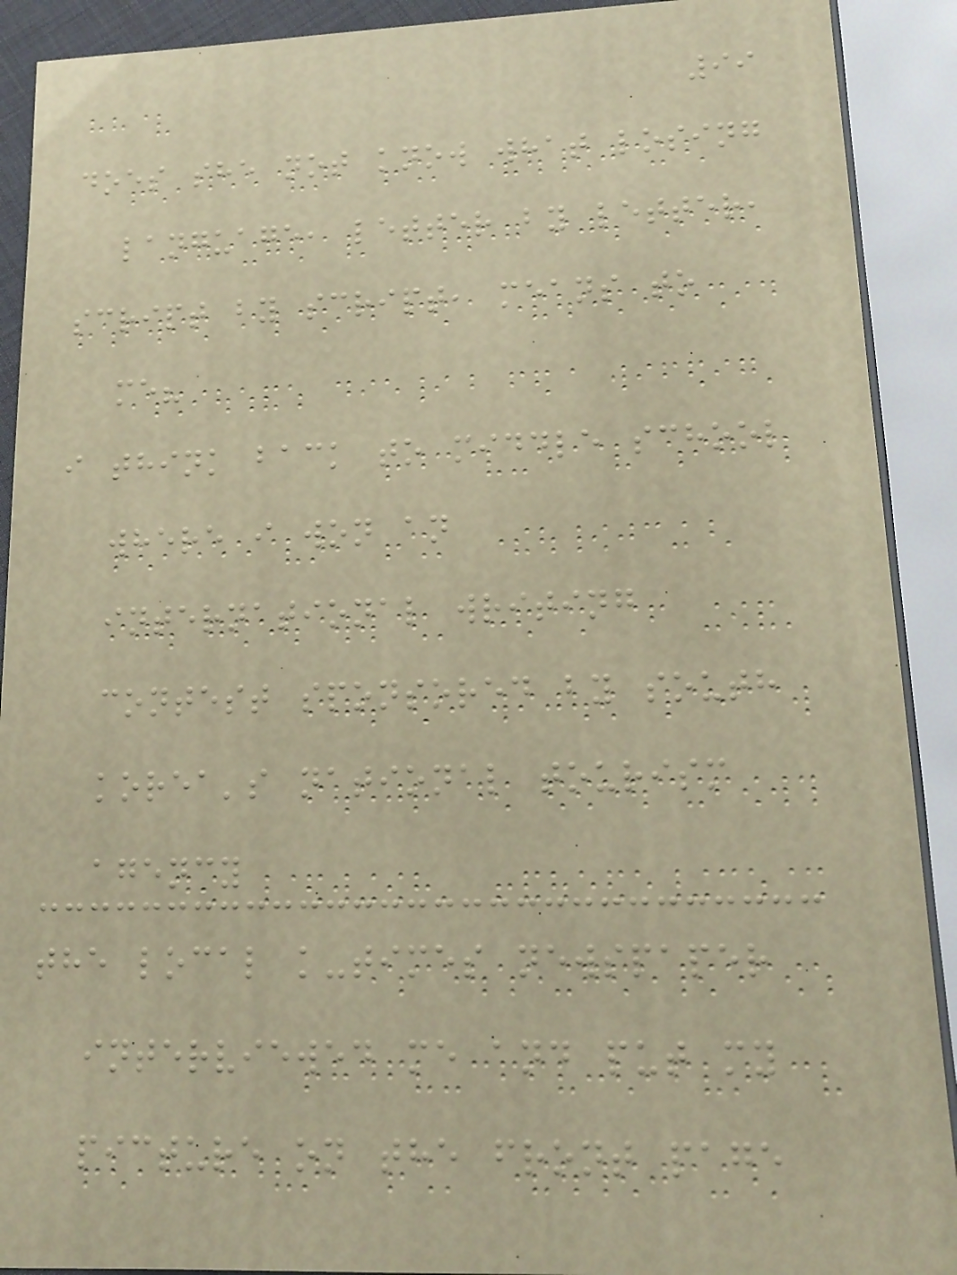99
does she not know what losing
language, letter by letter,
script by script, means to
me?
i think back to middle school
where i won an
international writing
contest sponsored by south
korea's national tourism
agency
the local k-times newspaper
interviewed me and put my
picture on the front page
